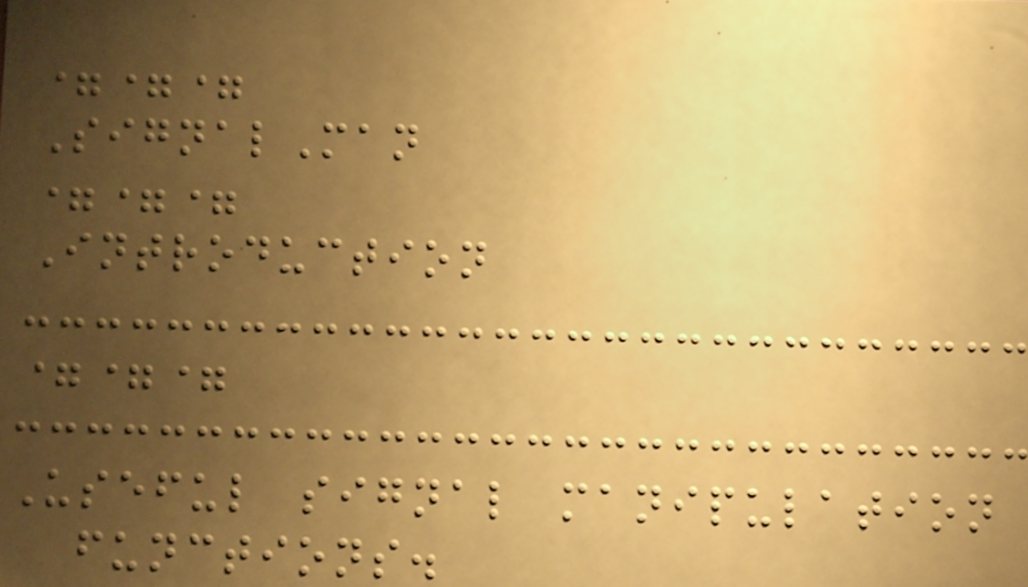===
SignalMan
===
Introduction
===
Useful signal manipulation
functions.
